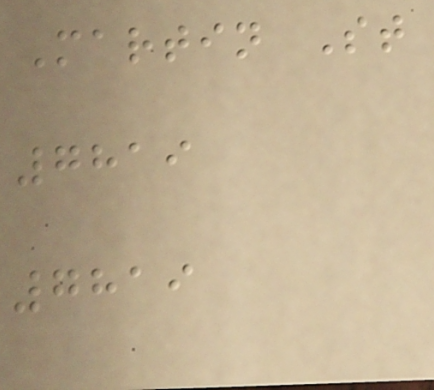Martin St
7819
7819
